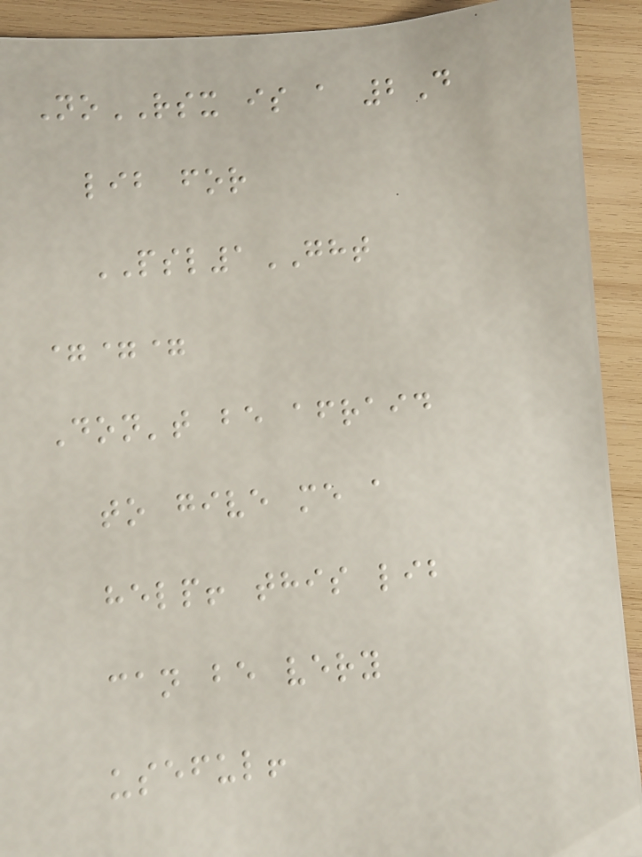NoRSX is a 2D
lib for
PSL1GHT
===
Don't be afraid
to give me a
help! this lib
can be very
useful!
